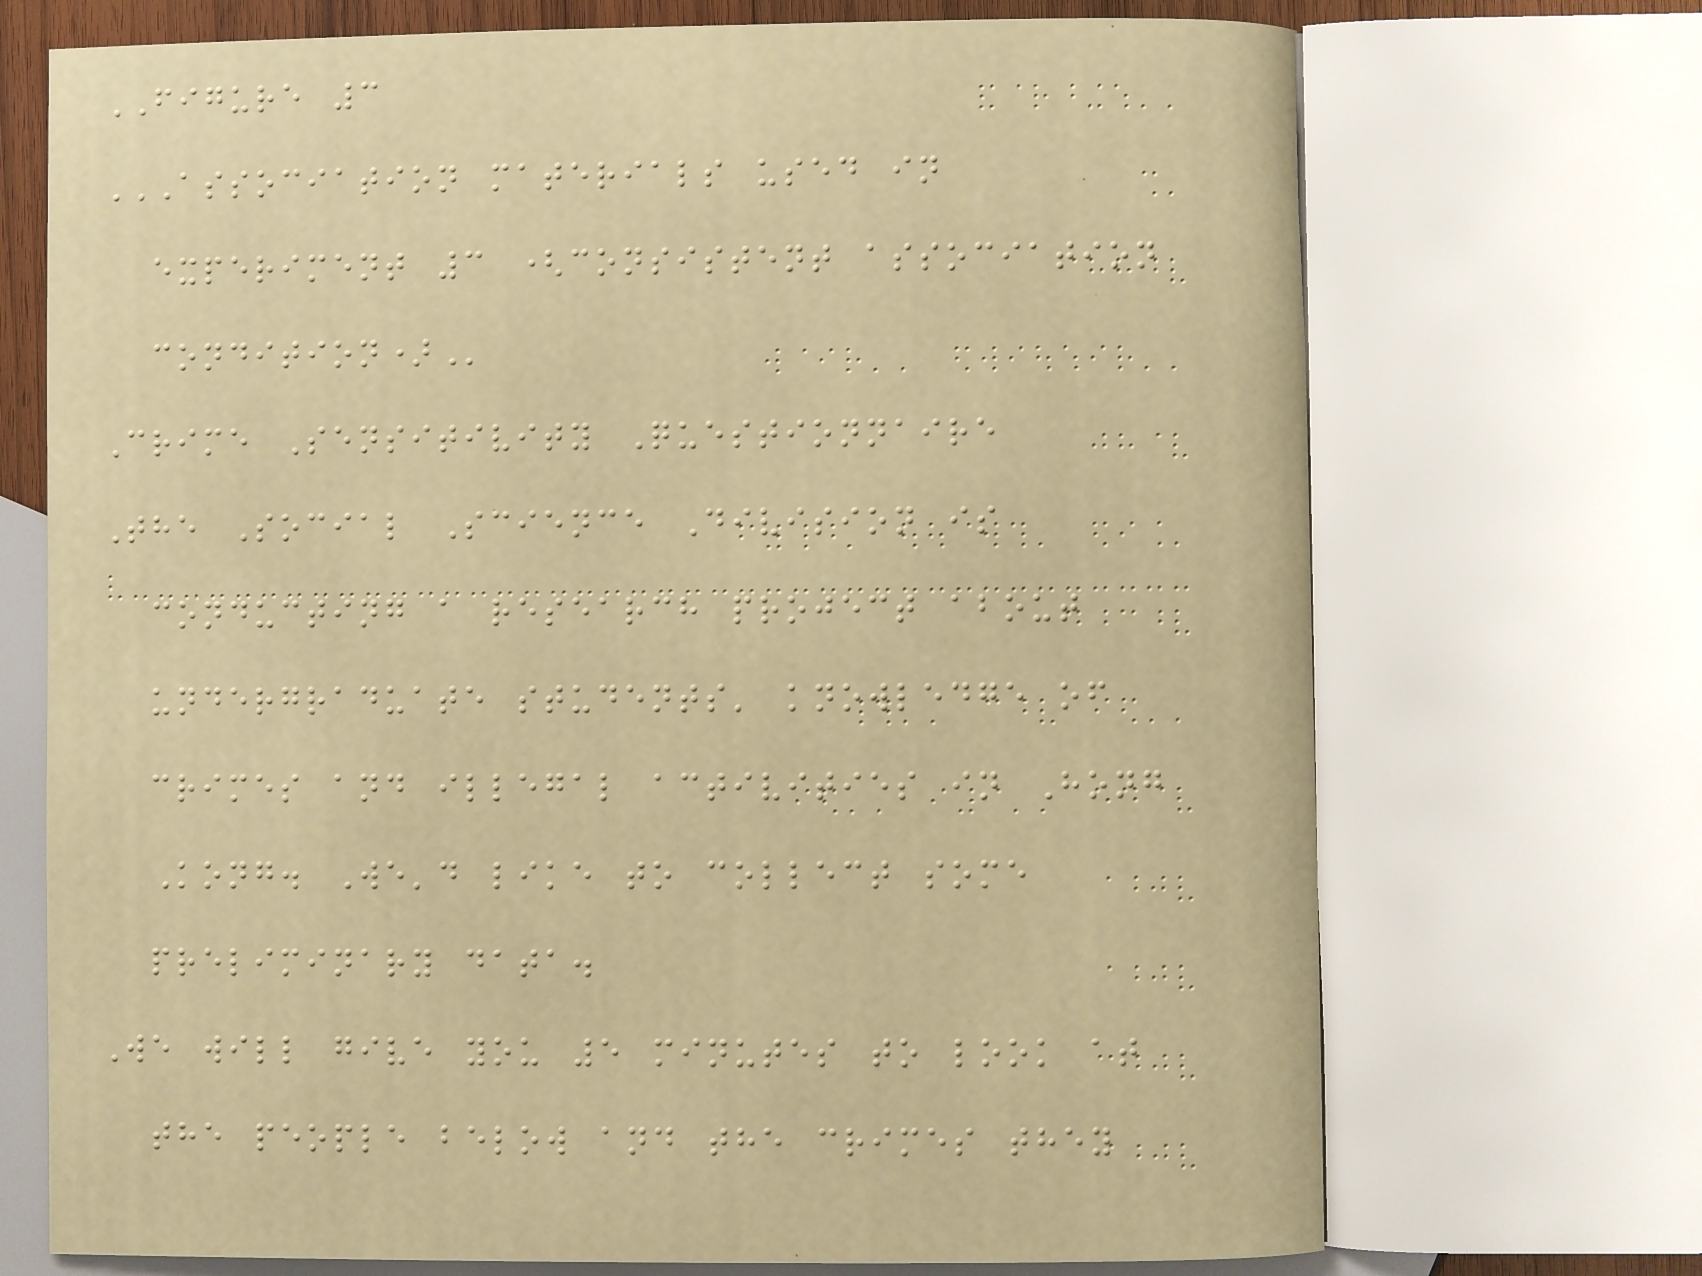FIGURE 3
ASSOCIATION MATERIALS USED IN
EXPERIMENT 3 (CONSISTENT ASSOCIATION
CONDITION)
Crime Sensitivity Questionnaire
The Social Science Division is
conducting a research project about
undergraduate students' knowledge of
crimes and illegal activities in Hong
Kong. We'd like to collect some
preliminary data.
We will give you 5 minutes to look at
the people below and the crimes they
